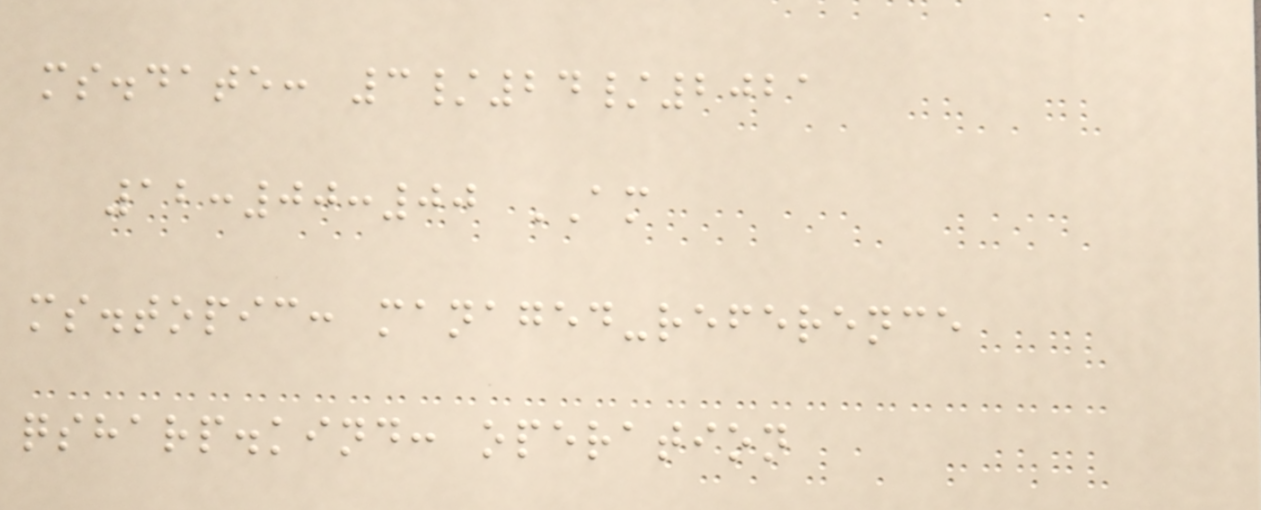ms.date: 3/24/2021
12:00:00 AM
ms.topic: managed-reference
qsharp.kind: operation
